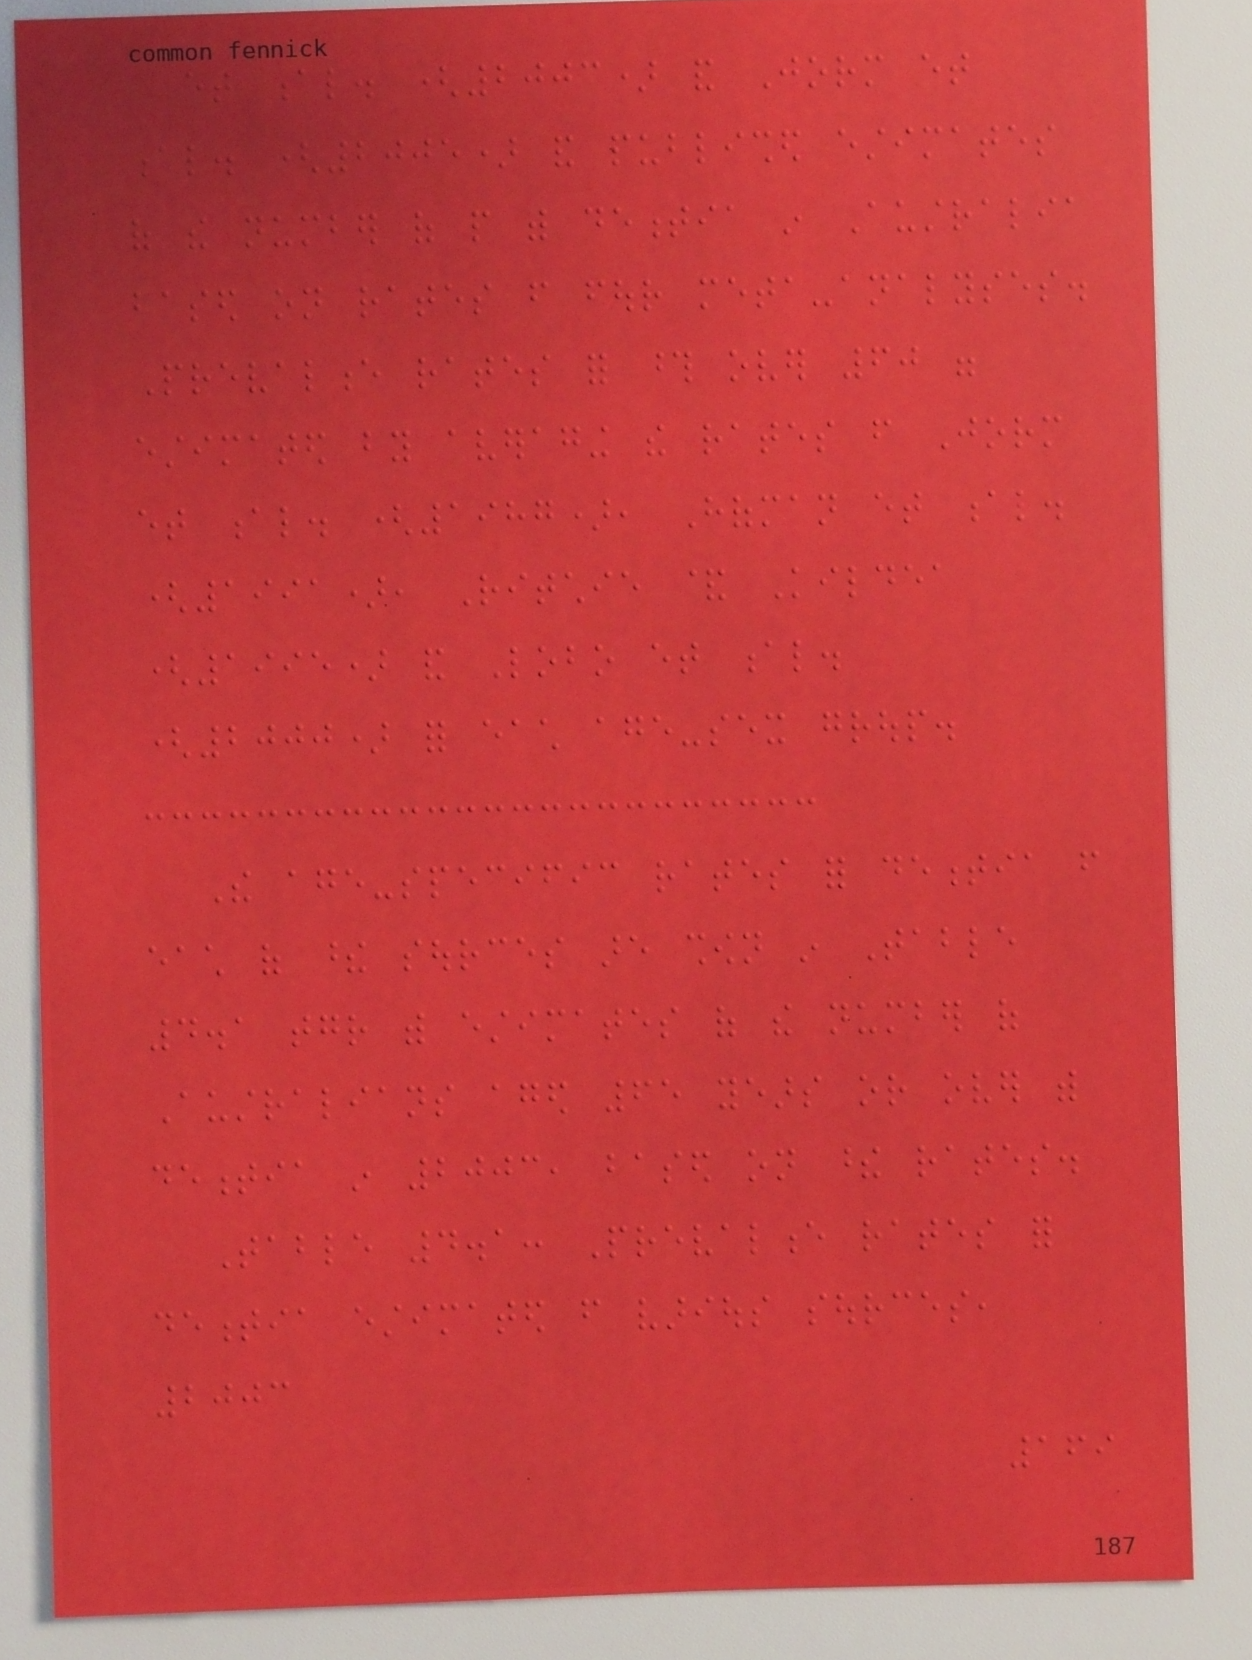et al. (2003) and Jorm et
al. (2005) and published estimates
of the number of people with dementia in Australia
based on rates from four meta-analyses.
Prevalence rates for those over 60 were
estimated by averaging the rates from Jorm
et al. (1987), Hofman et al.
(1991), Ritchie & Kildea
(1995) and Lobo et al.
(2000) for each age-sex group.
The age-specific rates for dementia from
each of these sources are shown in Table
4.1 together with estimates of the number of
Australians aged 65 years or over with
dementia in 2003, based on these rates.
Table 4.1: Prevalence rates for
dementia estimated from various sources,
2003
169
